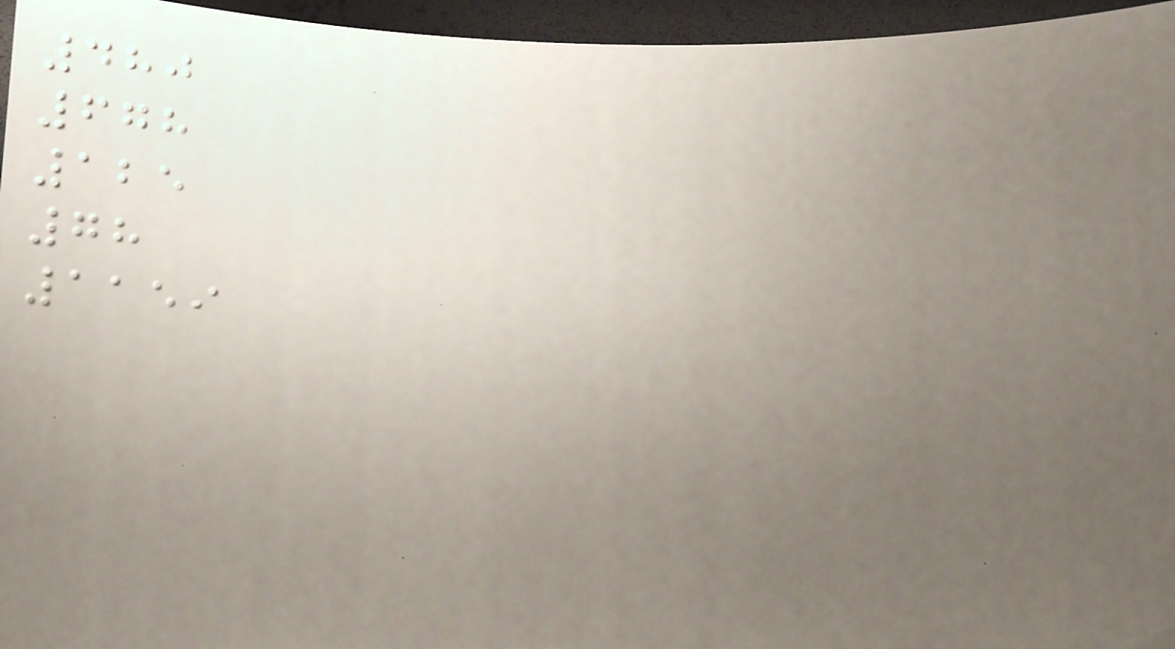480
678
125
78
1159
